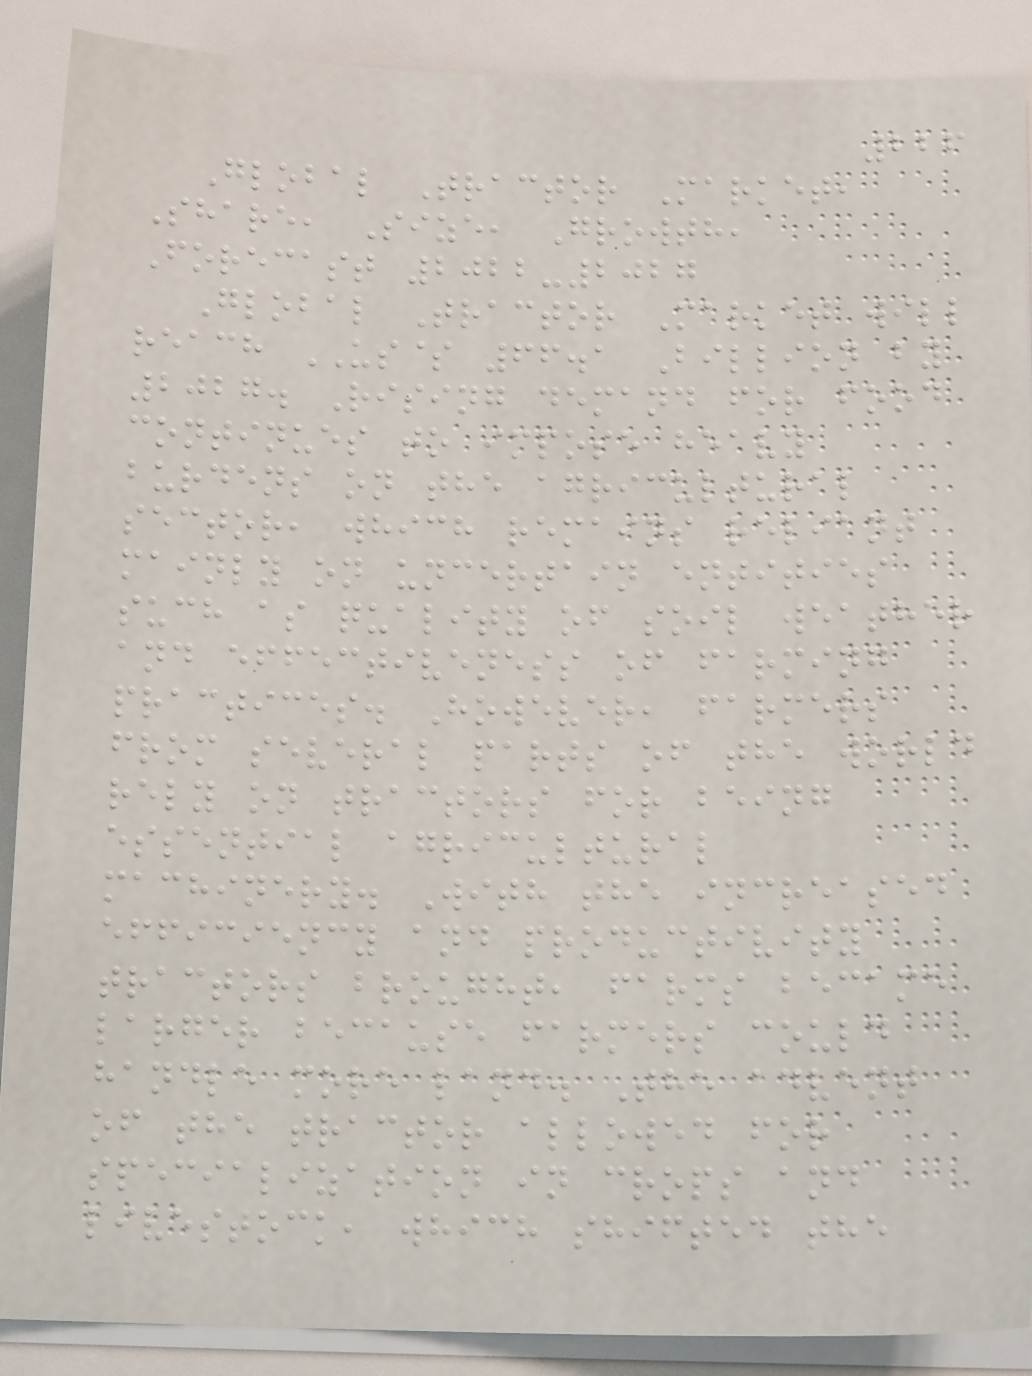226
Global Tractor Market,
Share, Size, Growth,
Forecast 2022-2027
Global Tractor Market will
reach US$ 66.1 Billion by
2027. Rising demand for food
continues to impose heavy
burdens on the agricultural
sector, which remains reliant
mainly on uncertain entities
such as quality of soil weather
and effectiveness of farming
practices. However, farmers
from several parts of the world
rely on tractors for being
essential agricultural
machinery. With the increased
efficiency and productivity
tractors brought, farms became
larger because farmers could
handle more land. The advent
of the tractor allowed for
specialization in crops and
livestock, which shifted the
